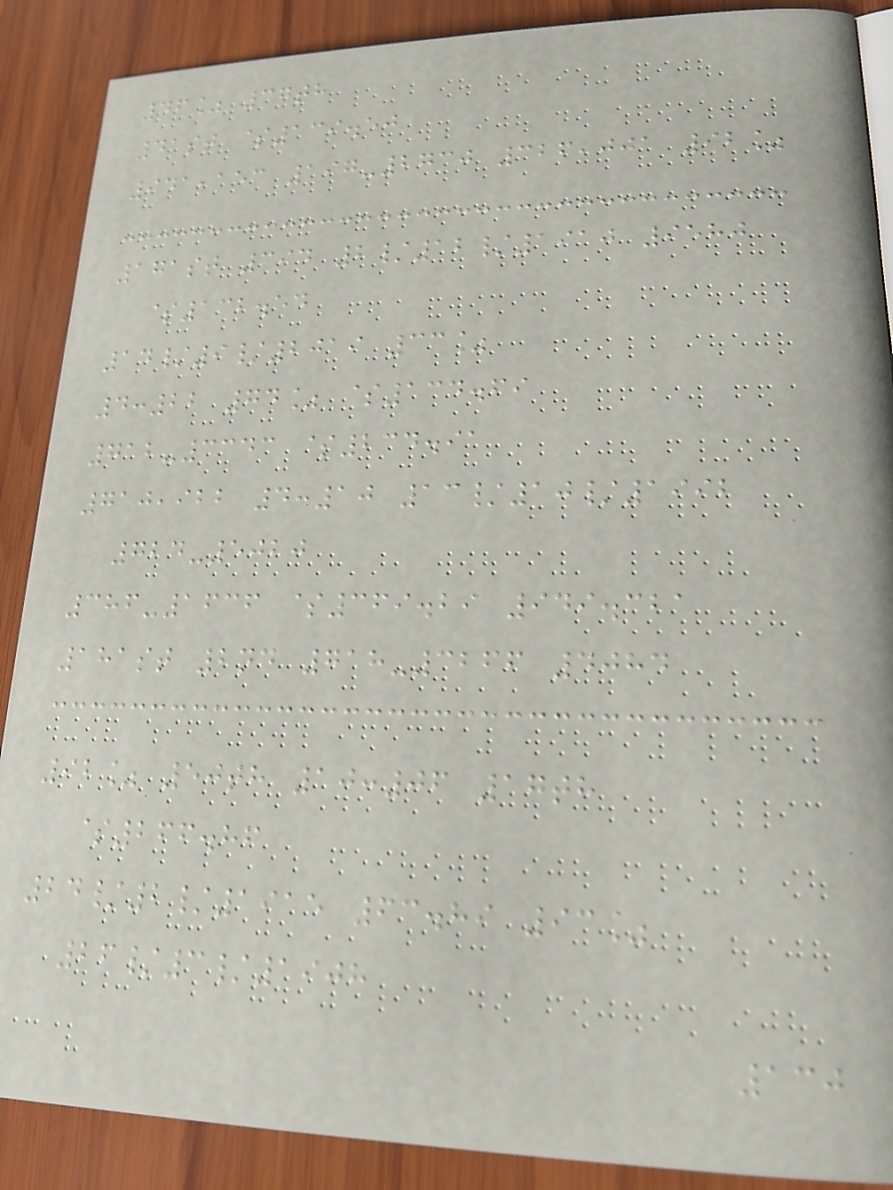46% 37th
41st $139.50
941,153 197-2730 326,001 92%
171st 394 2/12/1910 9580
$132.54
14/9/2019 33%
4:22 74% $134.69
712-3343 $234.91
710,922 4:10 13/10/1992
724-5020
386-1636 $369.29 949.321
181st 2nd 718-3266 4084
92% 50th 10:06 17th
$266.86
24/2/1915 63.89 93%
26/3/1908
130
